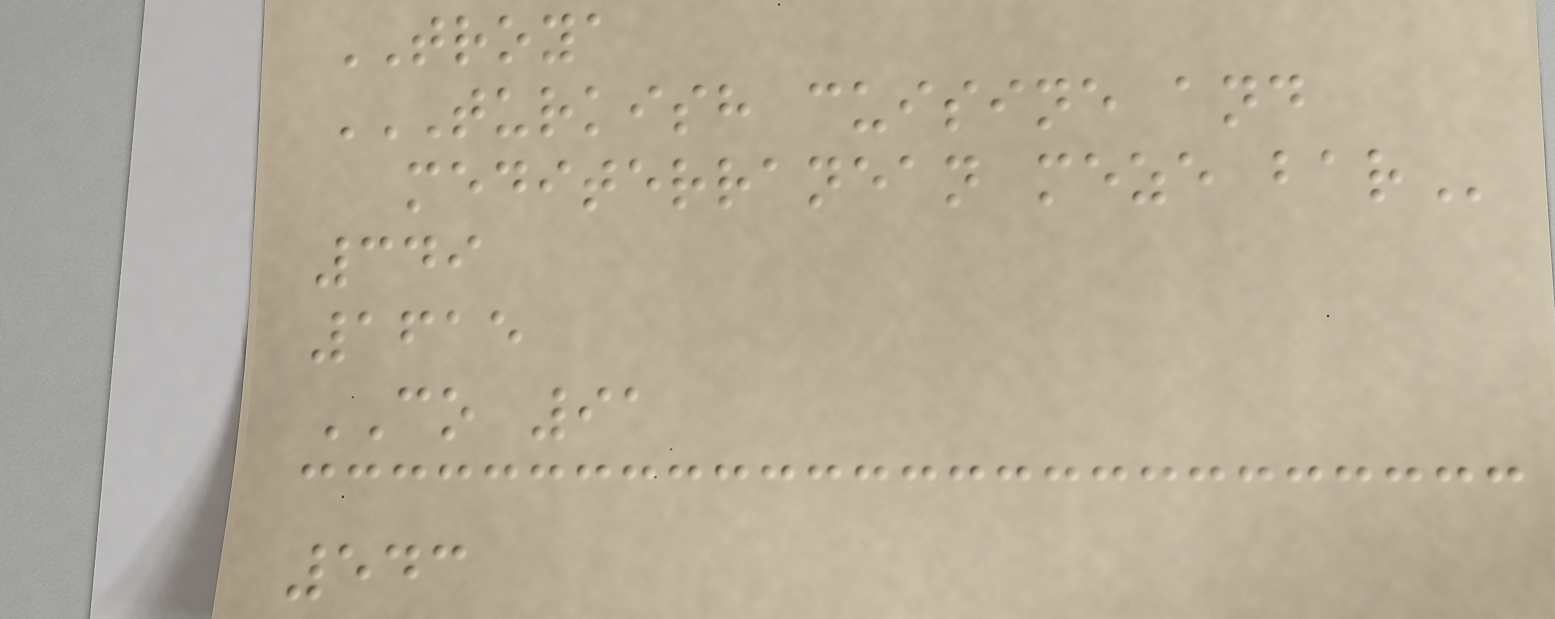TROYA
TURKISH CUISINE AND
MEDITERRANEAN MEZE BAR
349
1615
CO 91
543
